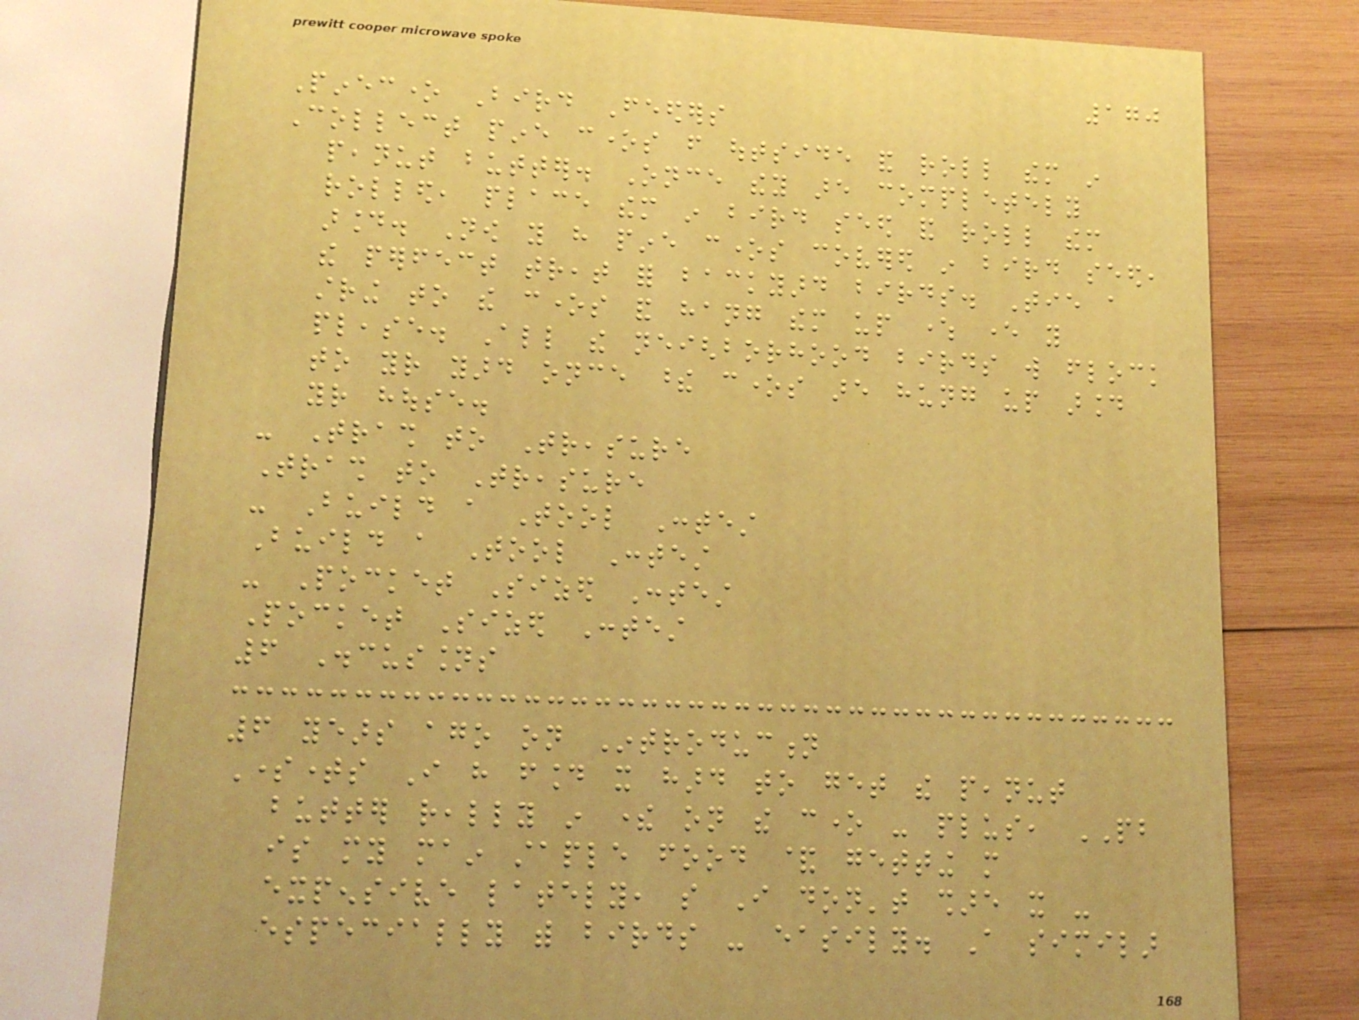170
Pinecone Bird Feeders
Collect pine cones from outside and roll them in
peanut butter. Once they are completely
rolled, place them in bird seed and roll them
around. Now you have pine cones covered in bird seed,
the perfect treat for backyard birds. Tie a
string to the cones and hang them up where ever you
please. All the neighborhood birds will flock
to your yard once these cones are hung up around
your house.
- Trash to Treasure
Trash to Treasure
- Build a Tool Contest
Build a Tool Contest
- Pocket Sized Contest
Pocket Sized Contest
6 Discussions
6 years ago on Introduction
Sometimes I have found it hard to get the peanut
butter really in there on the cone - plus, PB
is my main staple food & getting more
expensive lately, so I don't share it -
especially with birds - easily. A similar
